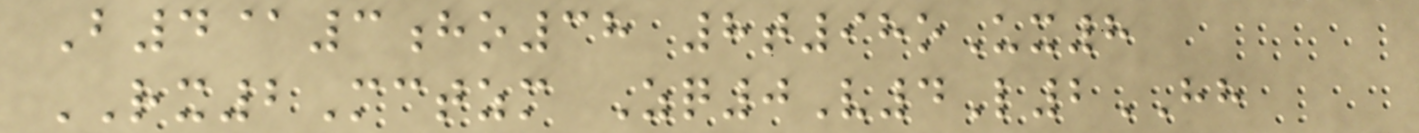B4@3ho38 8t98oUx8
RX2Mctzm Zq0V4L2HH
